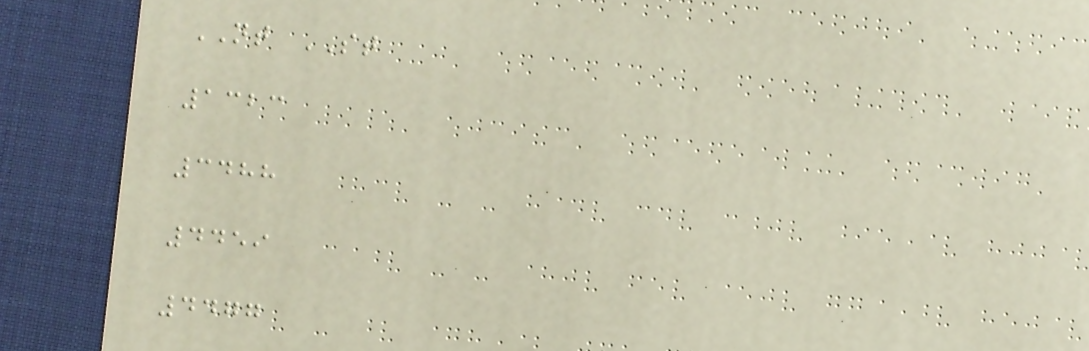NT ST
1323
3488
4459
4477
